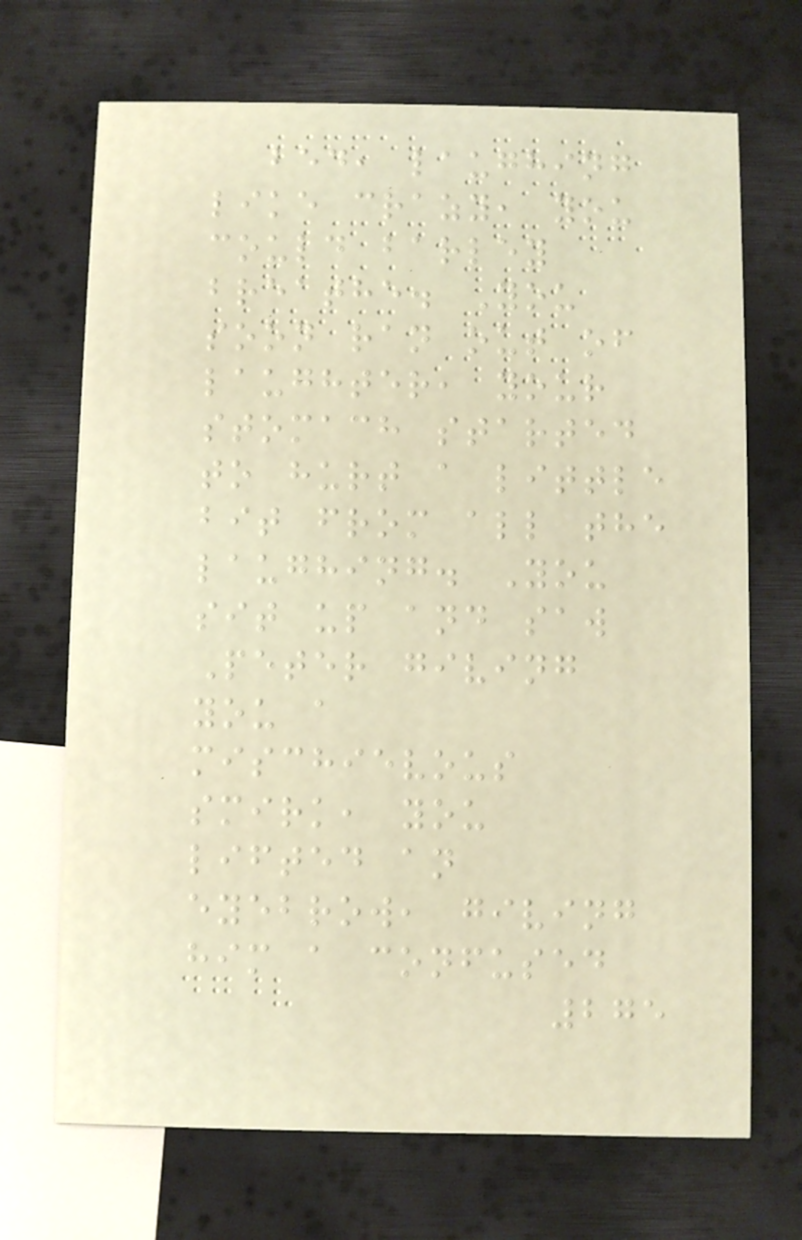bed, laughing
like crazy, you
could barley
breathe. You
soon ran out of
laughter, your
stomach started
to hurt a little
bit from all the
laughing. You
sit up and saw
Peter giving
you a
mischievous
smirk, you
lifted an
eyebrow, giving
him a confused
275
